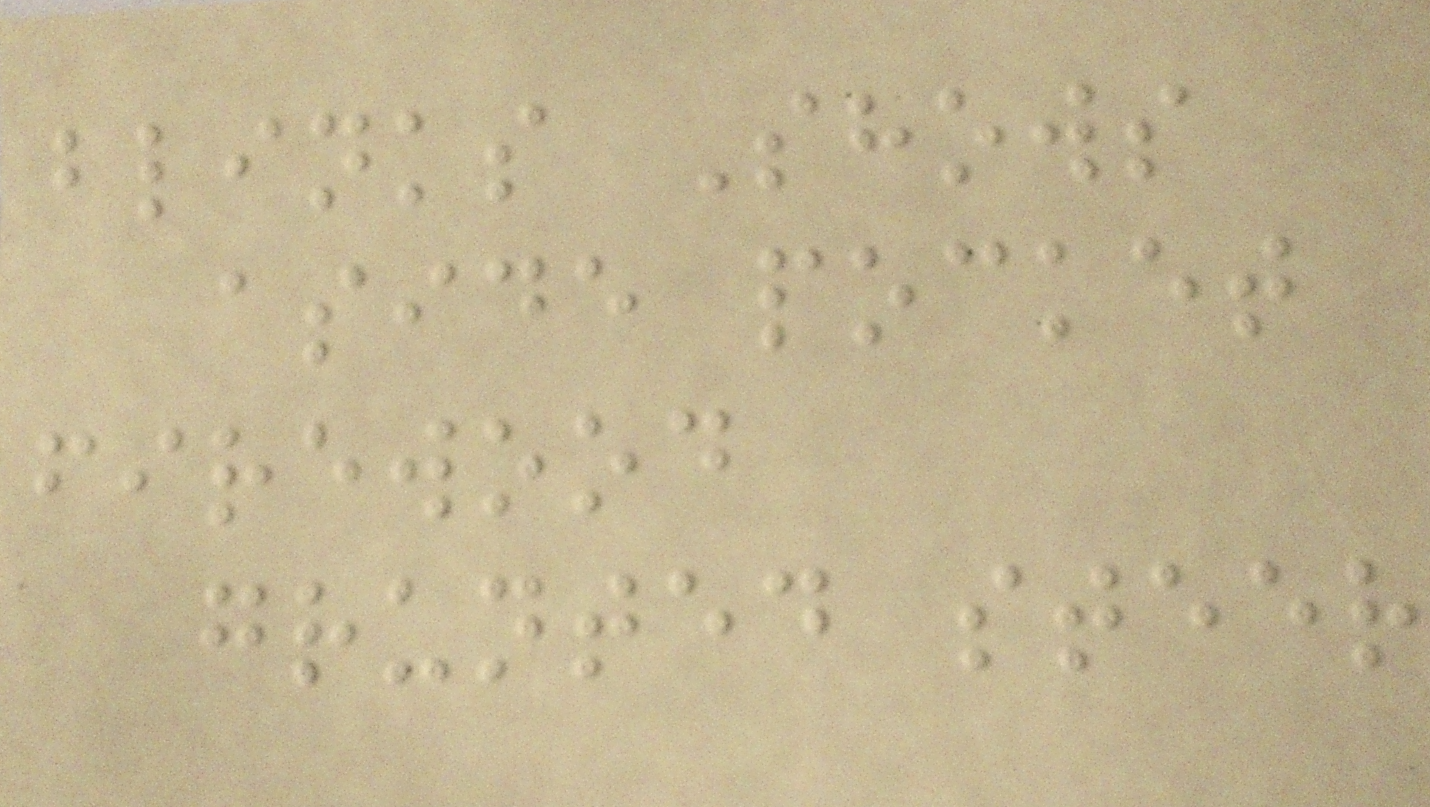blinks Shows
aside pocket
firewood
grunted steer
